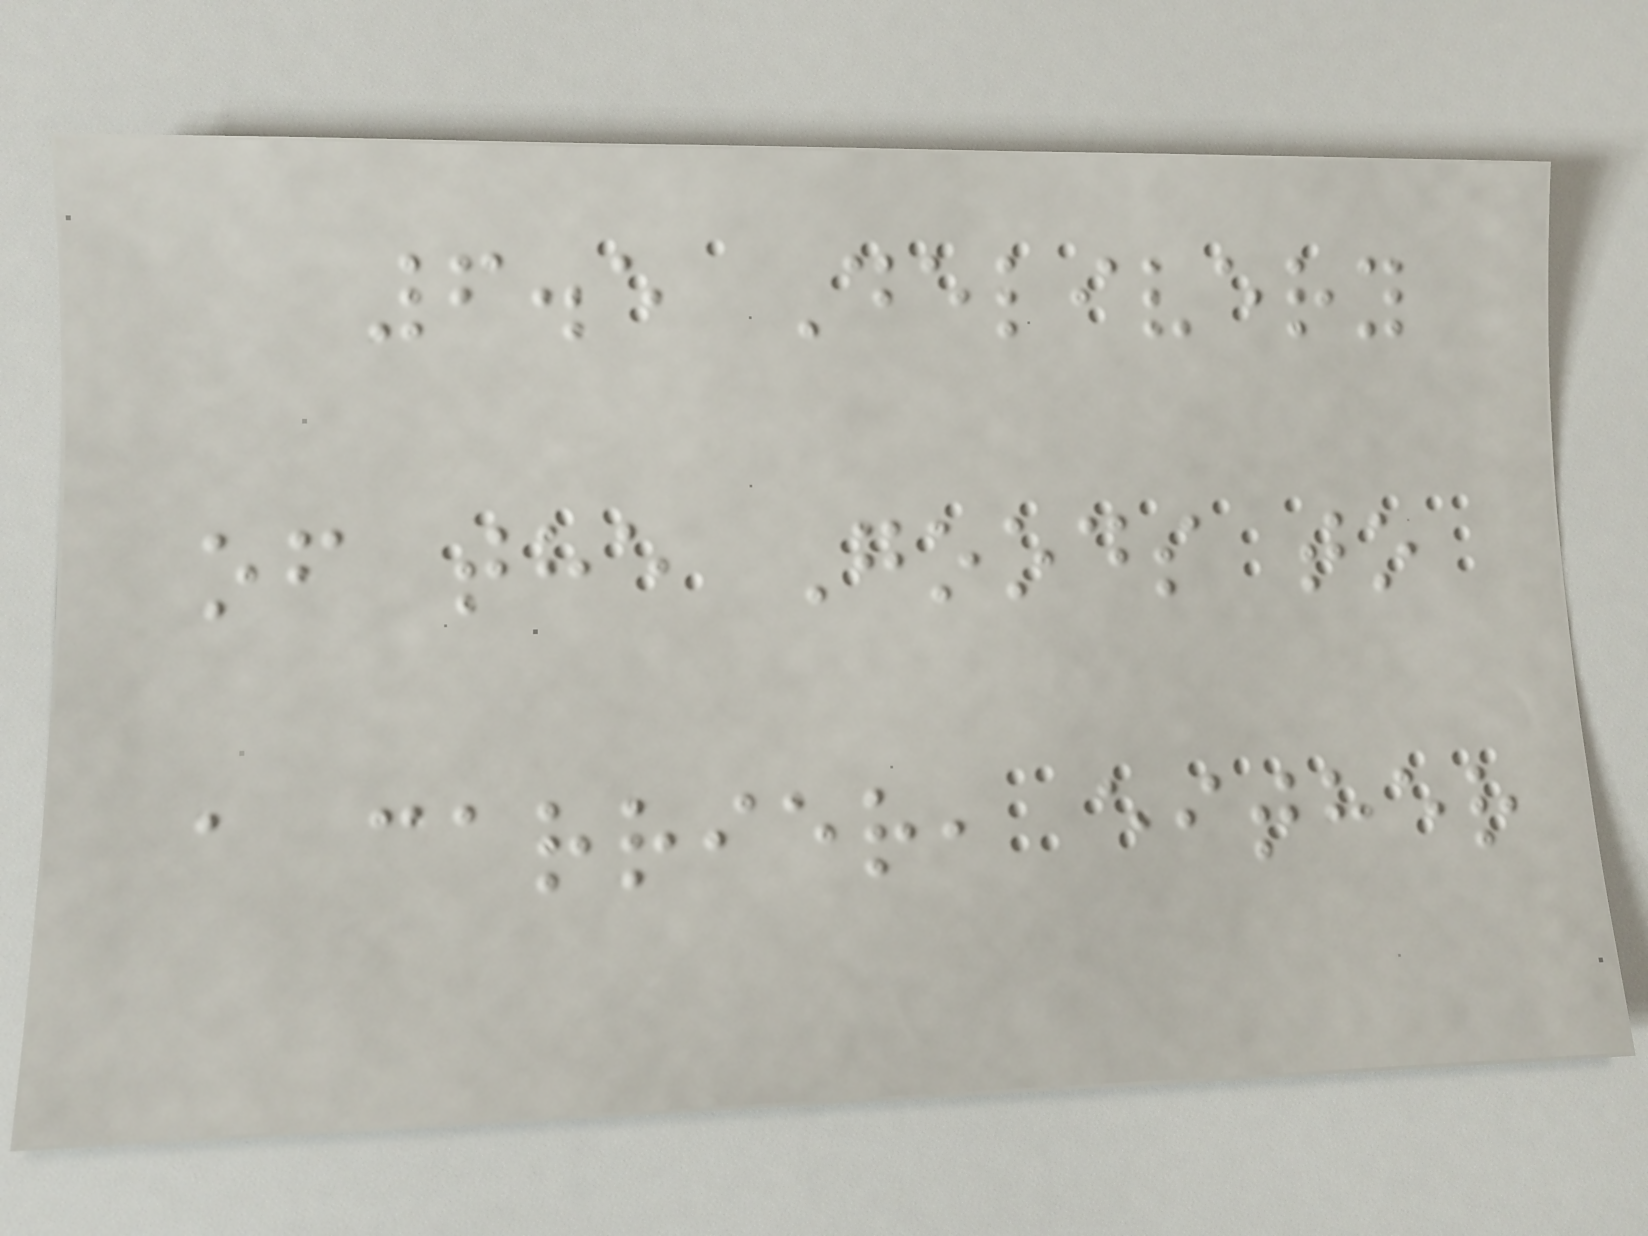6.5 Delivery
of the Goods to
a carrier, either
